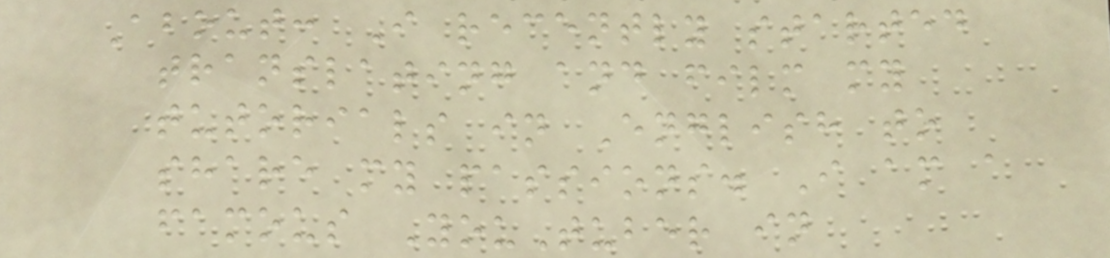About: I recently started
translating and film my
tutorials in English to
share my passions. I am a
famous YouTuber in
